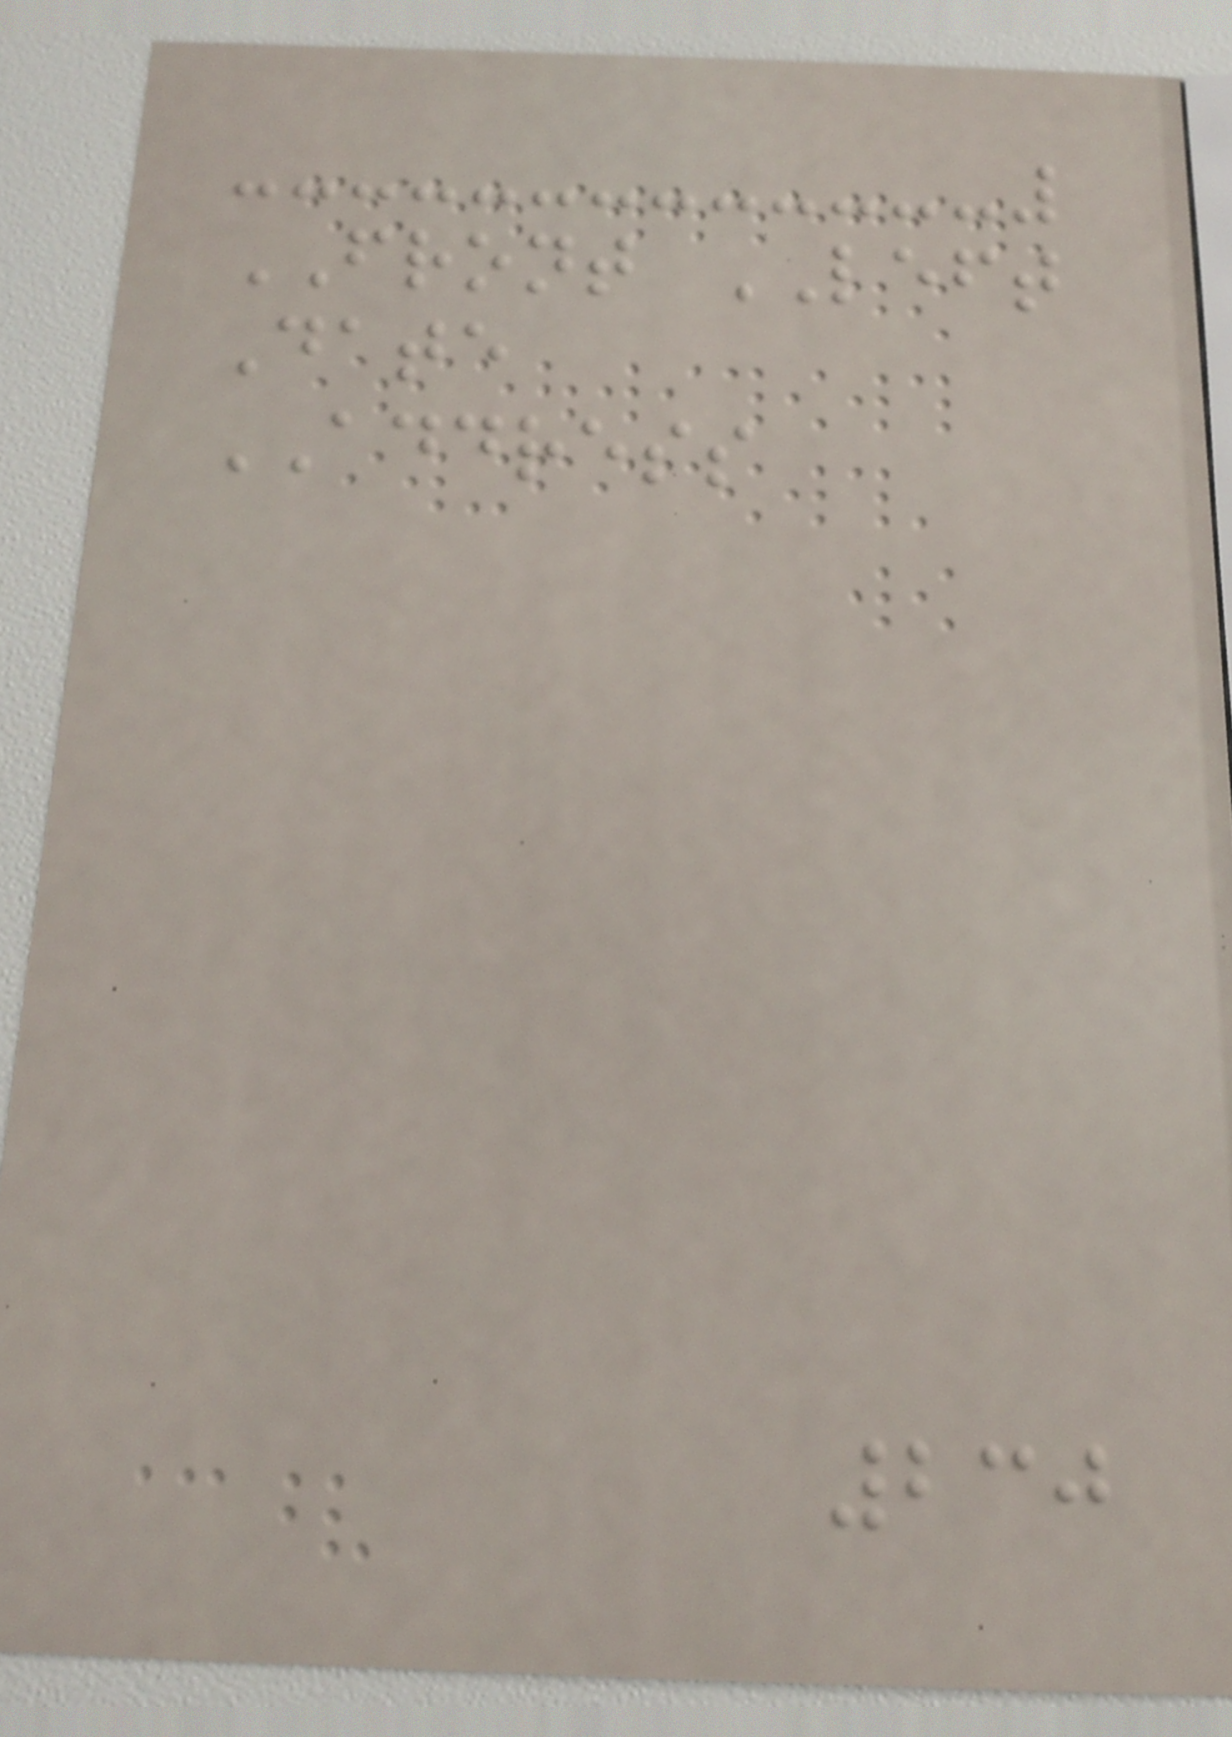FRONT LEFT
Date
ADDRESS
230
